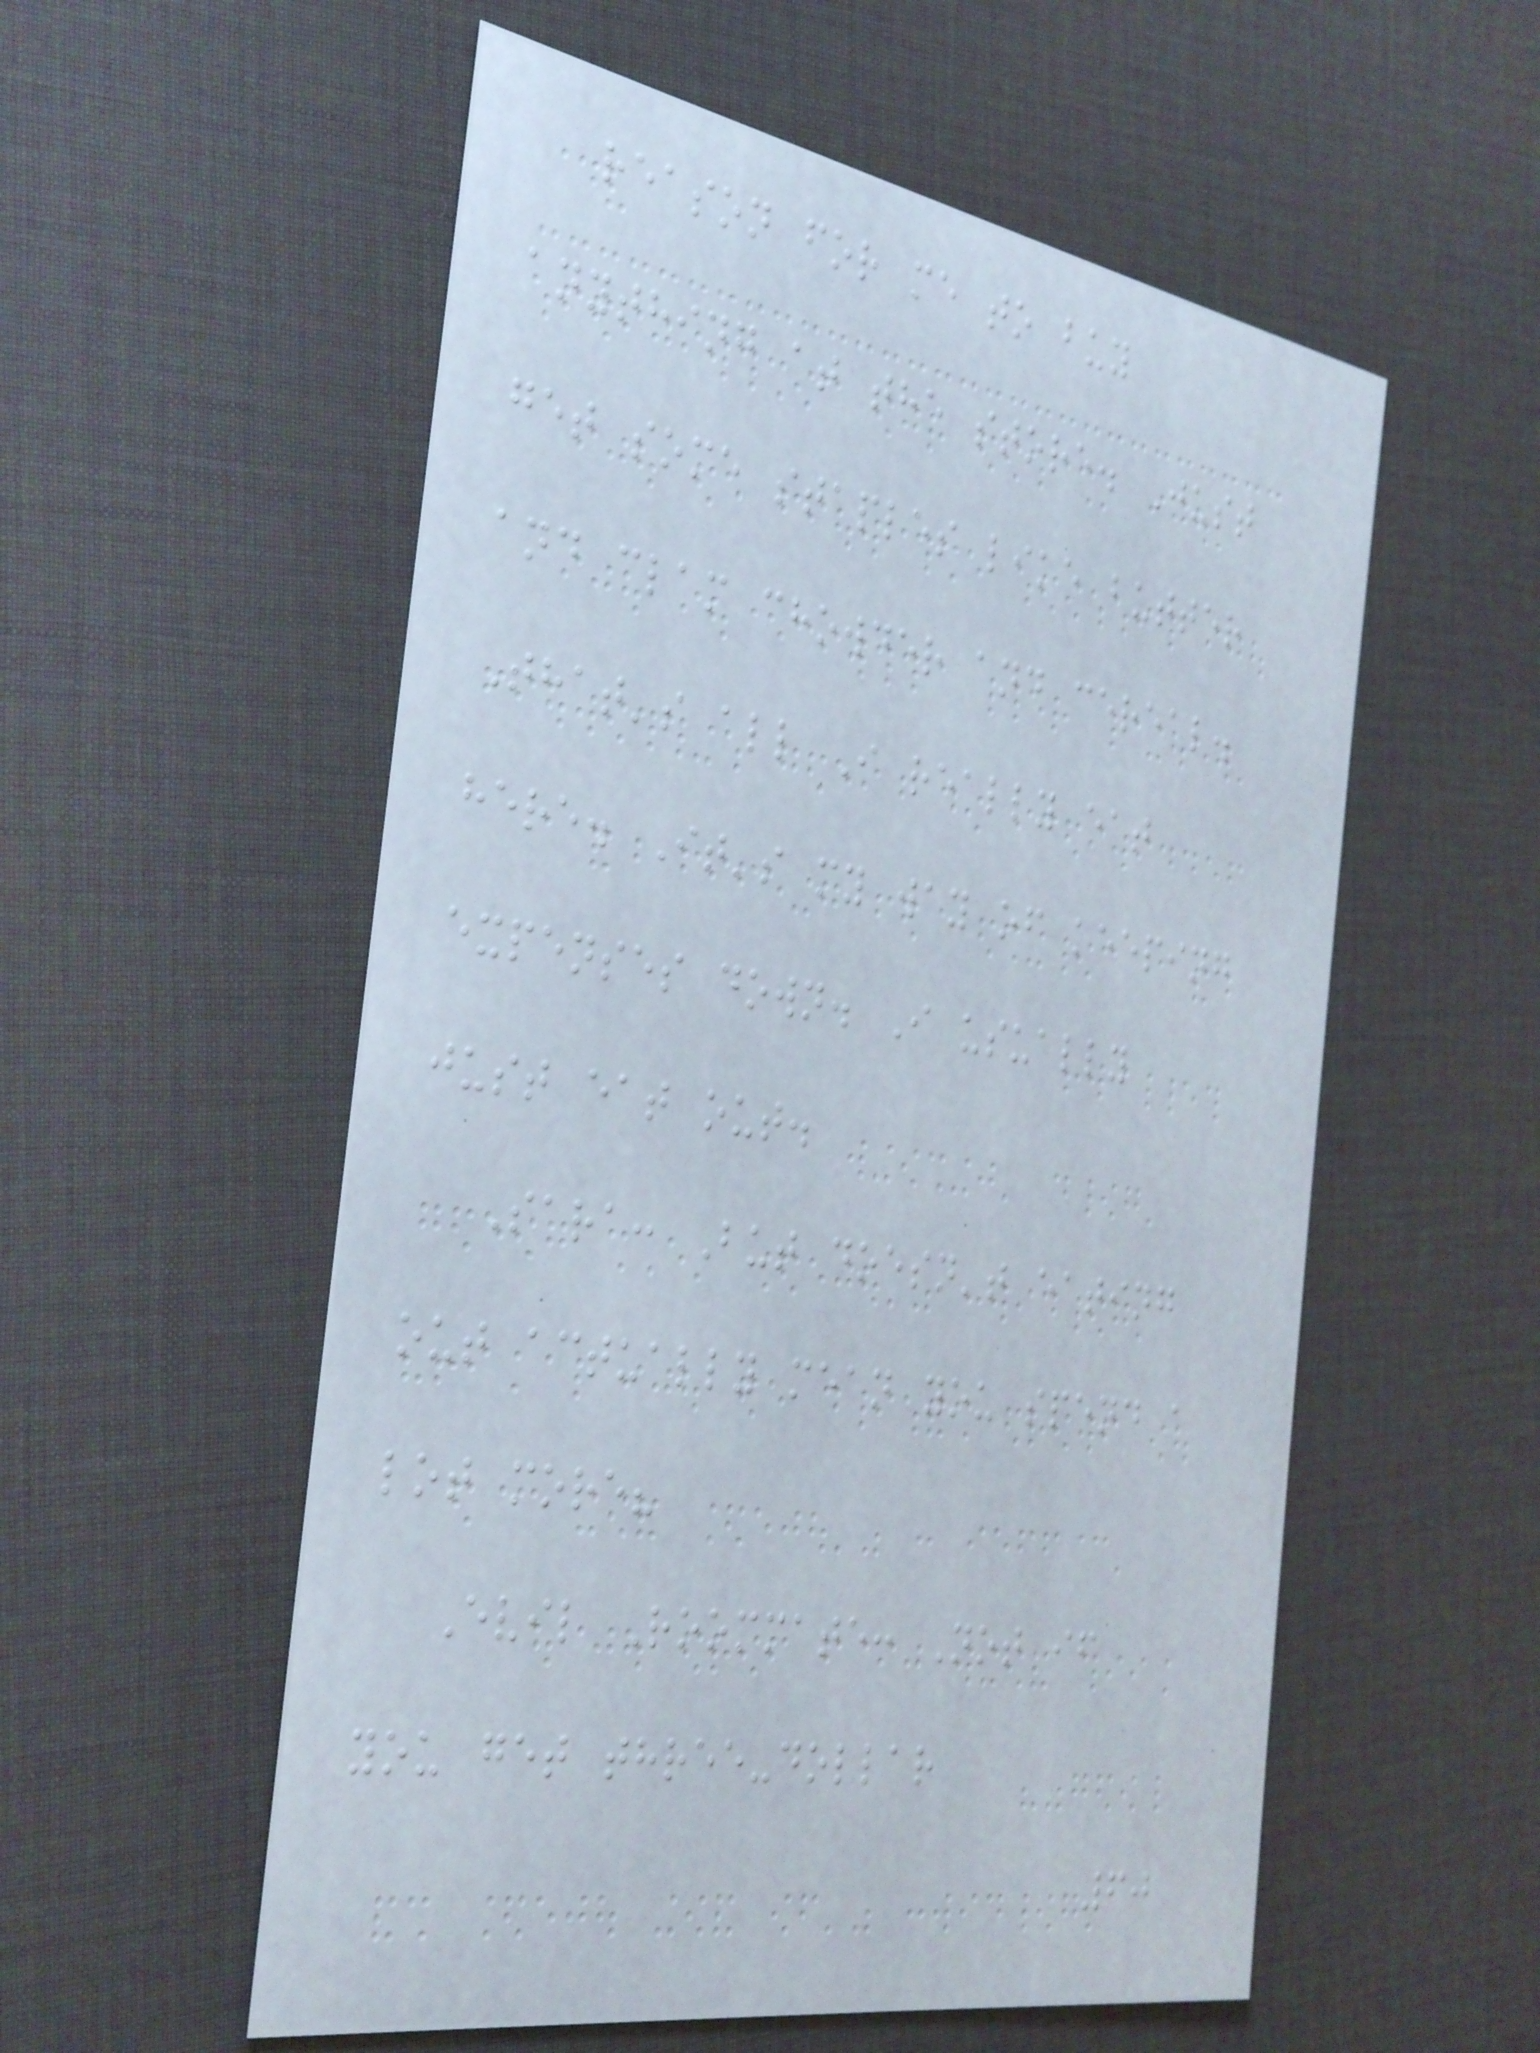reason for me to buy
anything at the store. Just
get some staples like butter
and clam chowder and cereal.
That's all I really eat
here. It's my way of keeping
expenses down. I usually
just eat out.
Sara: But doesn't eating
out actually mean you spend a
lot more?
Evil Roommate: Not if
you get three-dollar
60
